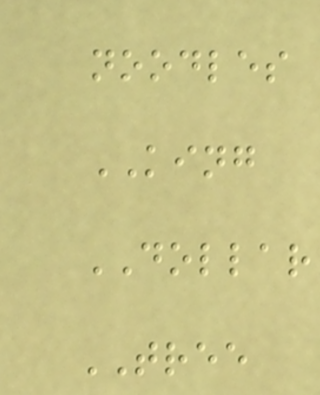noodles
KING
DOLLAR
TREE
